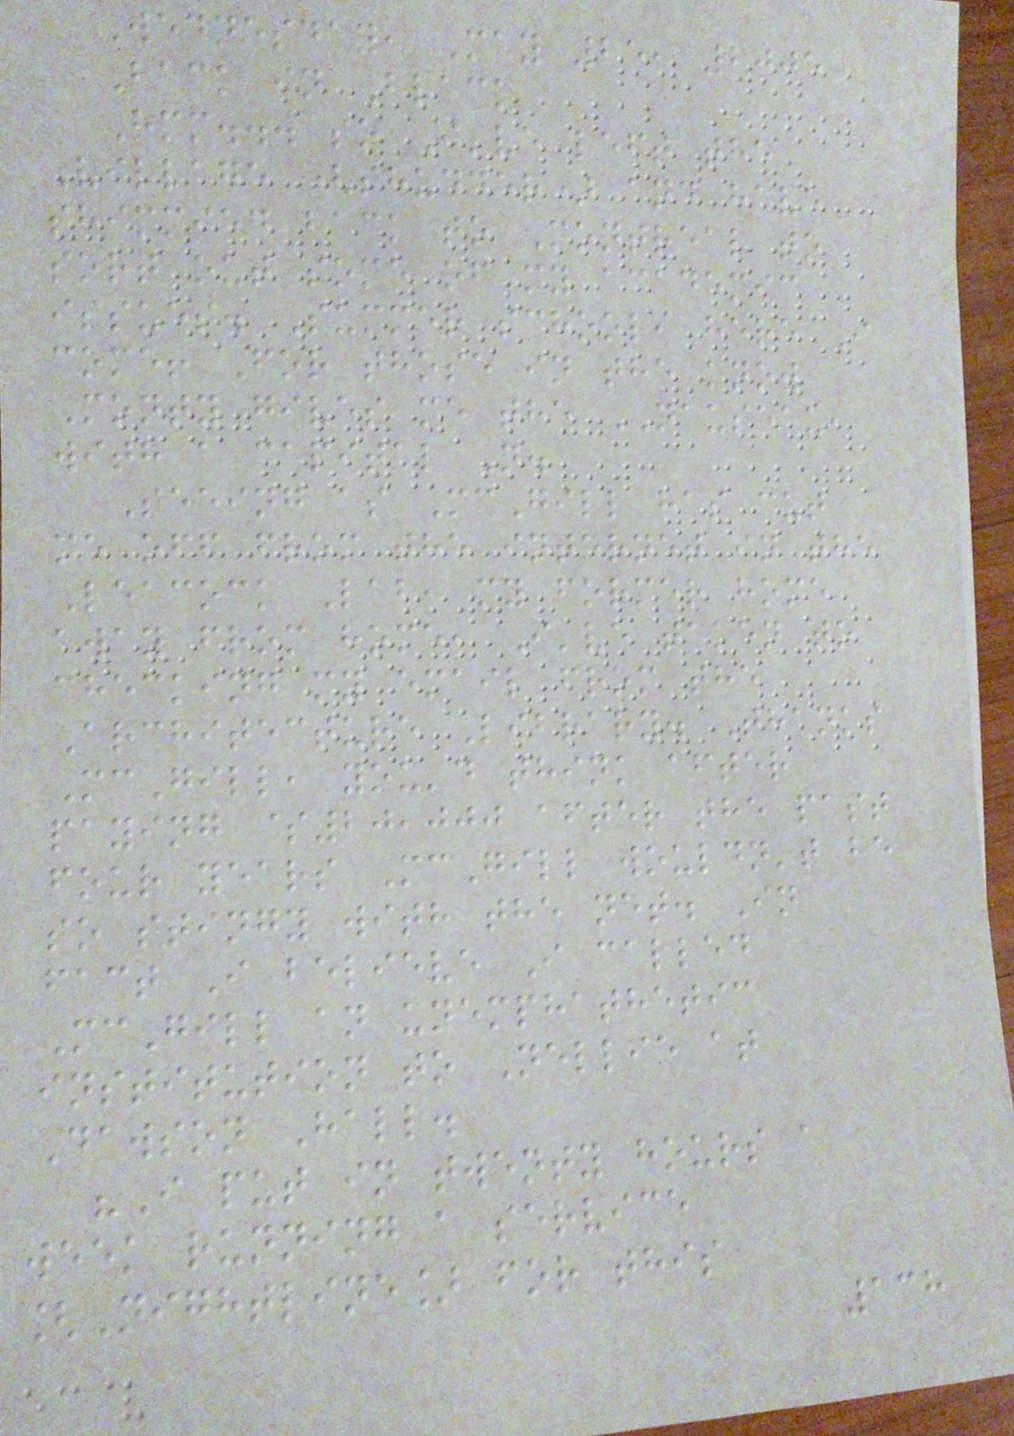Wednesday, May 25, 2005
Back in Black
Hmm... so I've left the
Village (shudder) and have
shimmied back to Montreal to
sort out some of my academic
issues. Summer school, here I
come! For those in the know
Monty gives me the NAUSEAU,
with a capital N.
Seeing as McGill has cut
me off from the internet in the
Leacock Lab, my former home
away from home, I've taken to
checking my email from the
Architecture Library. Thanks
McGill, you'd think after
paying $20,000 after the past
four years McGill wouldn't be
so stingy with the net. In
fact I believe I called
McGill an unemphathetic
institution to Nellie at
Dawson Hall.
"I put in twenty hours a
week running a service
[Nightline] for this
138
